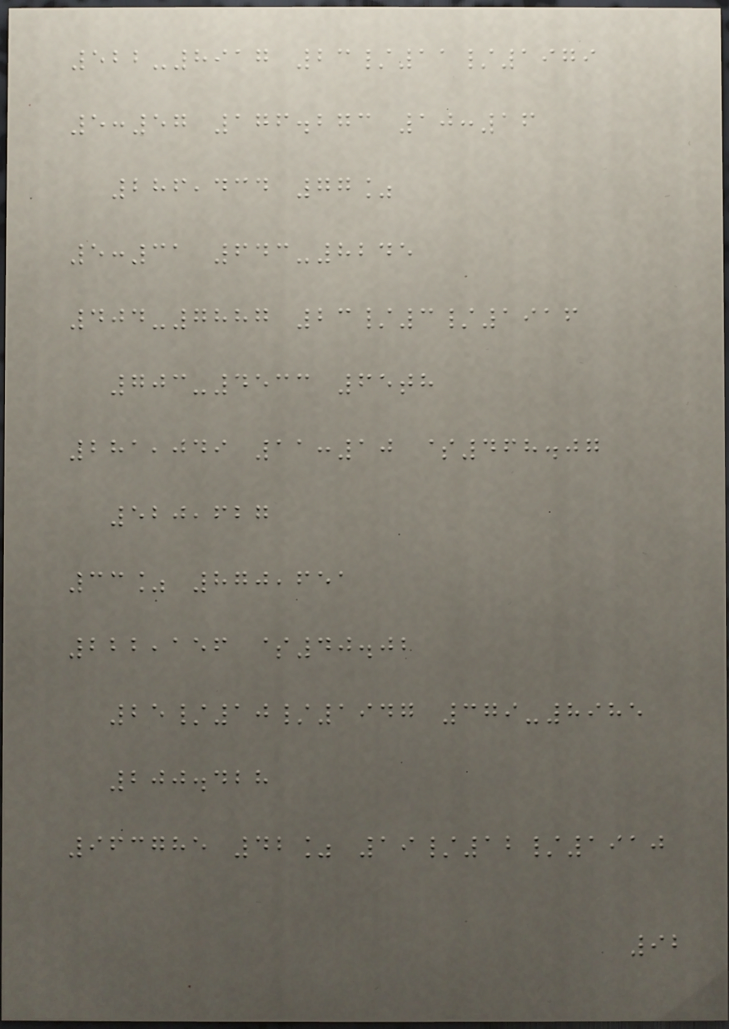522-8917 23/11/1979
5:57 176.273 10:16
286,434 77%
5:31 643-8245
404-7887 23/3/1916
703-4533 65th
281,049 11:10 $468.07
520,627
33% 870,651
222,156 $40.02
25/10/1947 379-8985
200.428
963785 42% 19/12/1910
92
